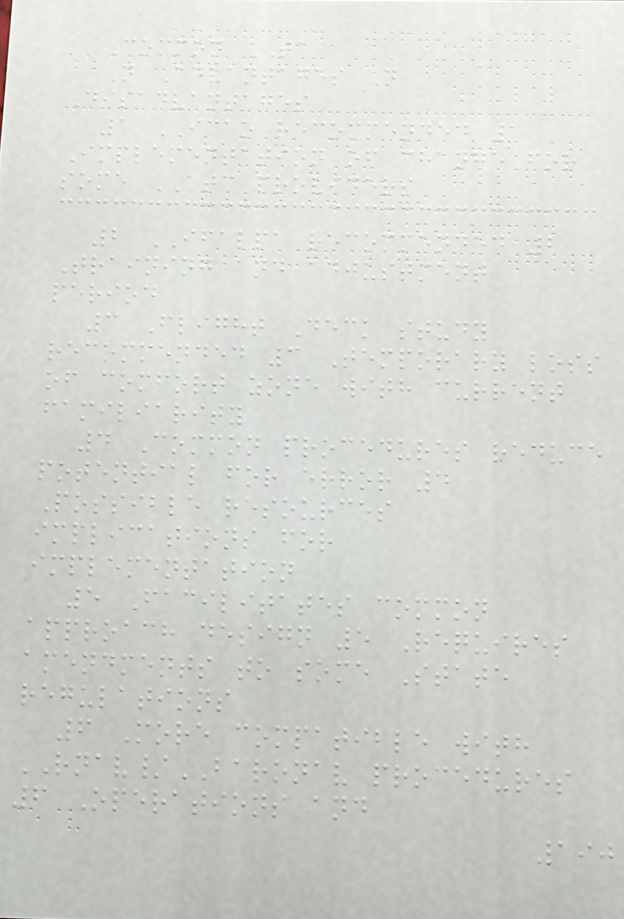Common TA
N Advantages N
Disadvantages
1 ICAO recommended 1
Implementation of change for
some ATC providers
2 IFALPA recommended 2
Training and adjustment
period
3 Flight Deck study
recommended 3 Temporary loss
of comfort zone with current
familiarity
4 Common procedures reduce
potential for error 4
Possible resources
implications for
implementation
5 Facilitates common
approach design 5 Requires
amendments to some State
regulations
6 More compatible with
RNAV/BARONAV procedures
6 Operations and
190
